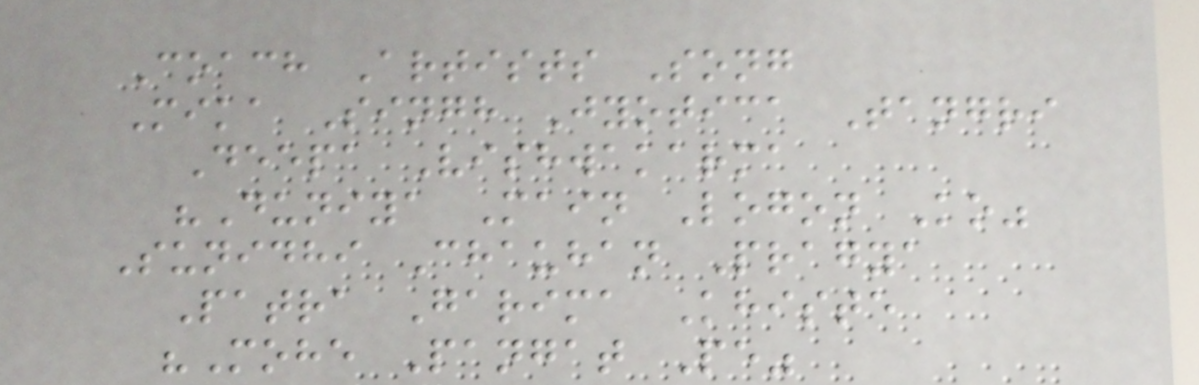Coach Artists Song
Mika Singh Jyotica Tangri
Deepa Vishwakarma
"Duniya Main Logon Ko"
Sunidhi Chauhan Pragya
Patra Garima Khiste
"Mohe Pangat Pe"
